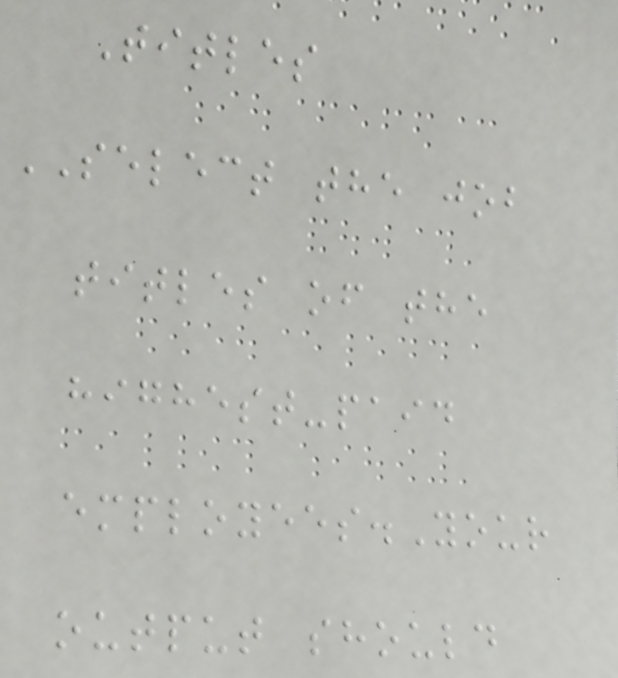Titles
SELECT the job
titles of the
highest-paid
employees.Your
output should
